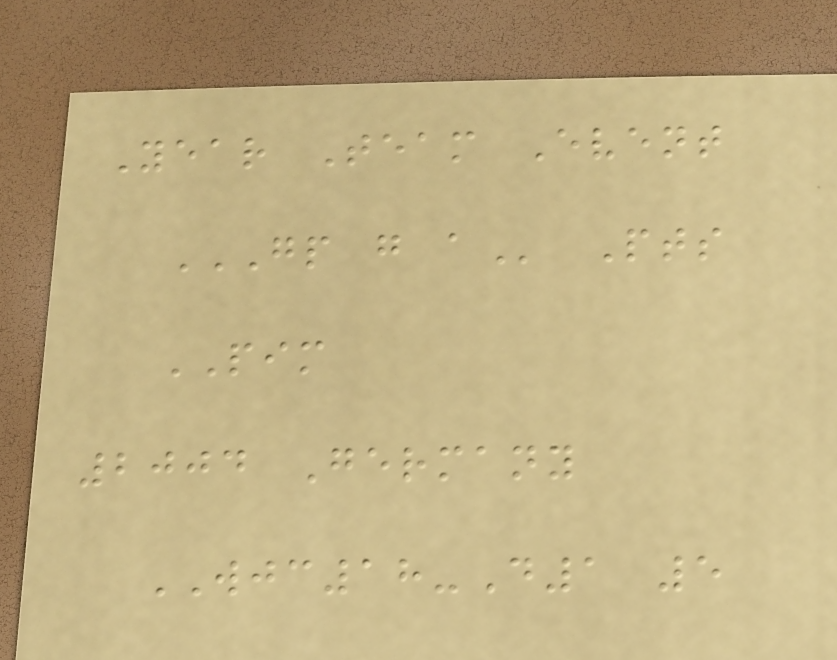Year Team Event
GP G A Pts
PIM
2004 Germany
WJC18-D1 5
